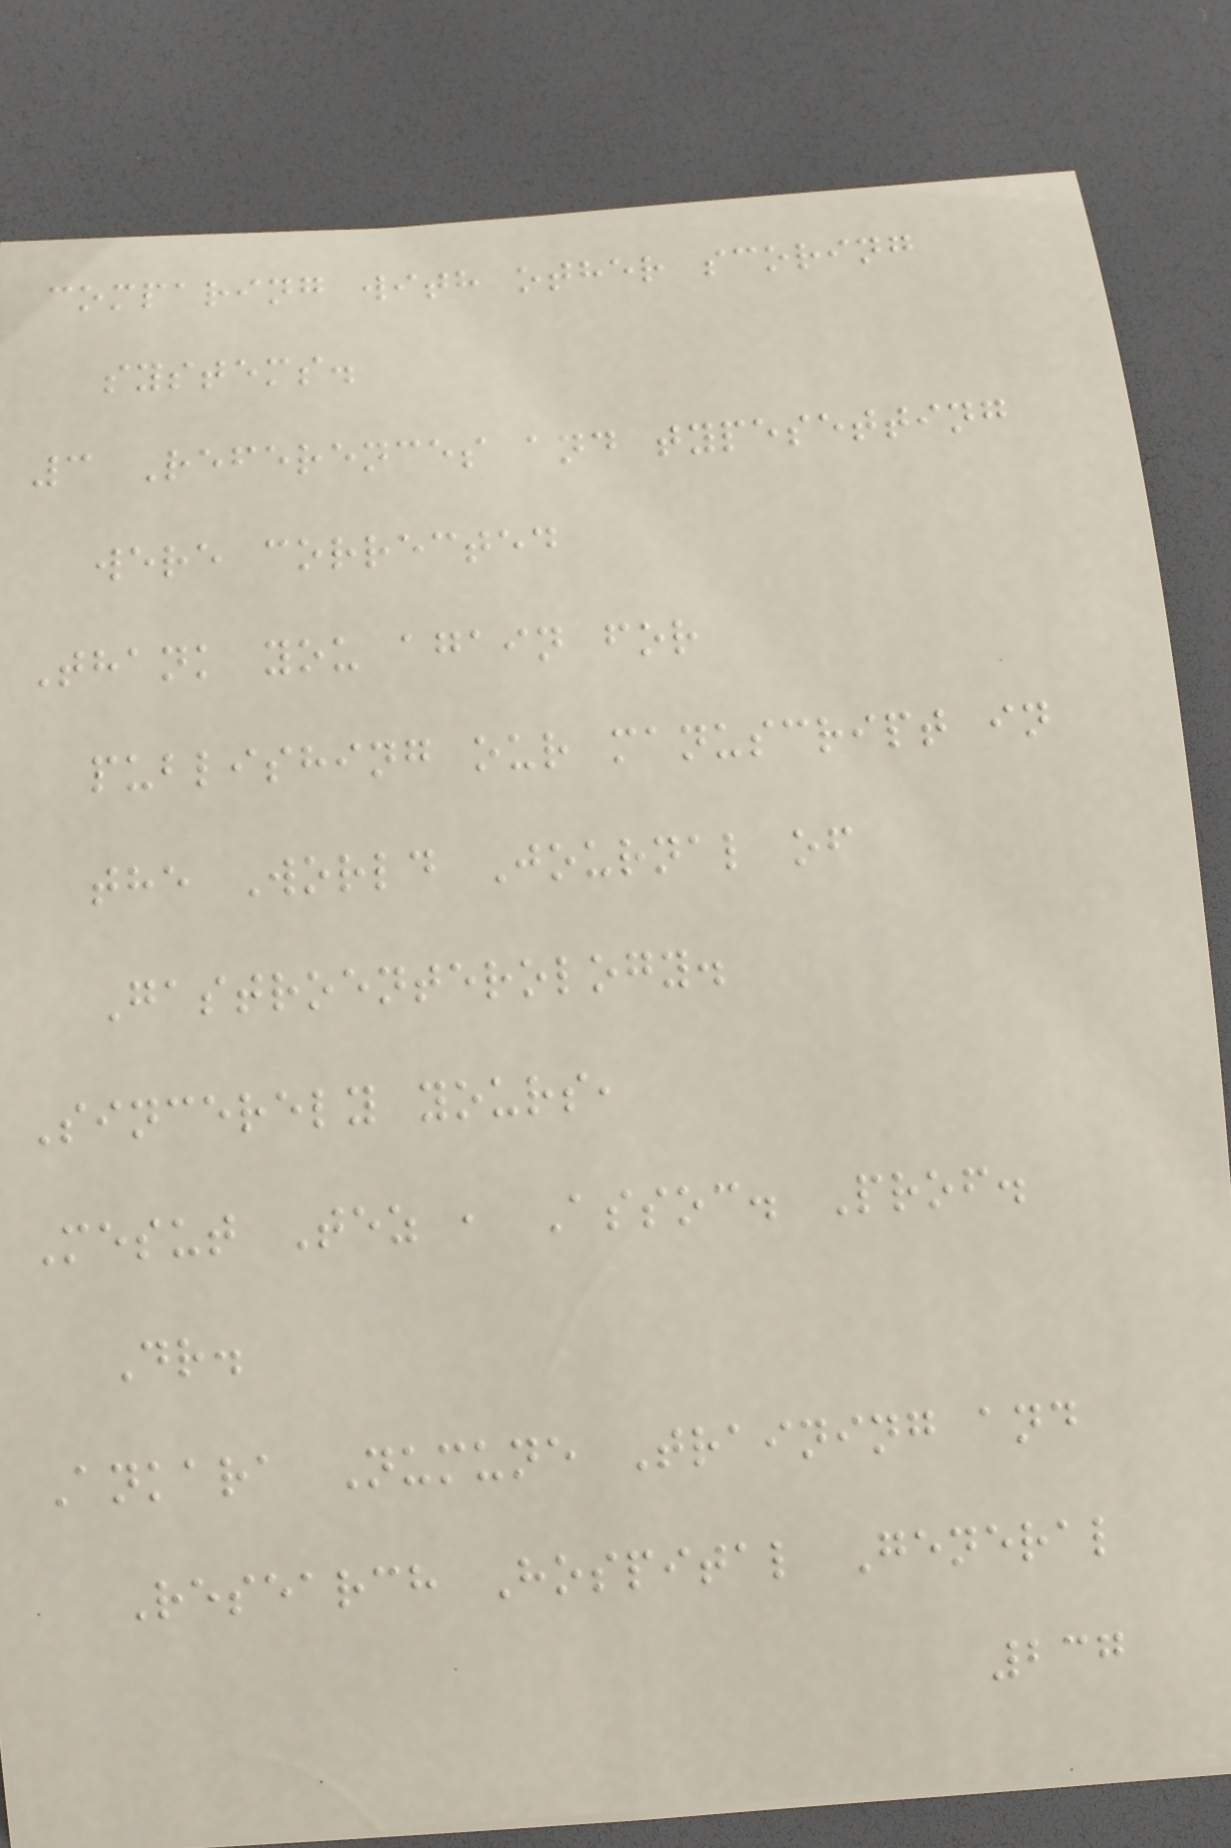comparing with other scoring
systems.
3 References and typesetting
were corrected
Thank you again for
publishing our manuscript in
the World Journal of
Gastroenterology.
Sincerely yours,
Mesut Tez , Assoc. Prof.
Dr.
Ankara Numune Training and
Research Hospital General
237
